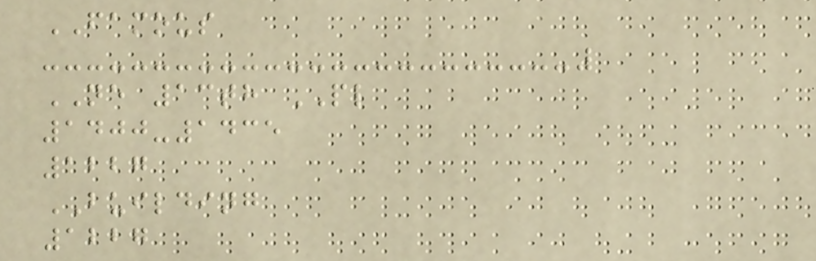FAMOUS
NE 13th PL
1400-1435
1227
BUILDING
1227
